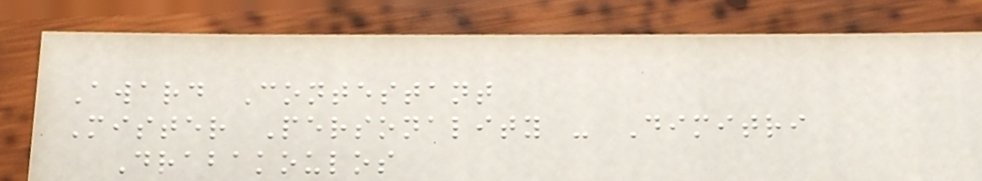Award Contestant
Mister Personality - Dimitri
Drabakoulos
